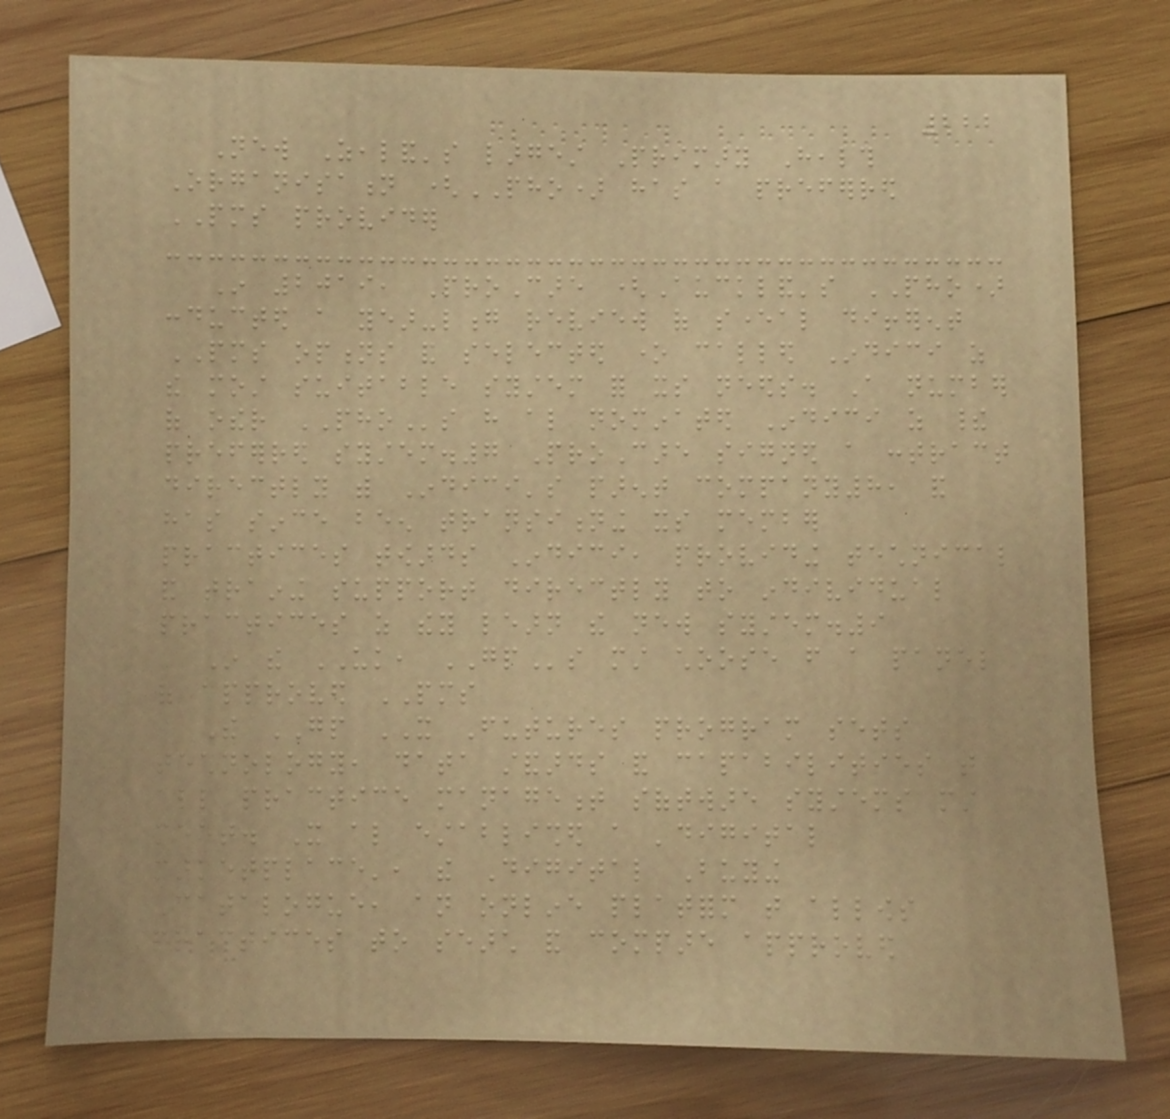222
New Zealand's largest Primary Health
Organisation (PHO) has a preferred
PMS provider
In 2019, ProCare (Auckland's PHO)
conducted a year-long review of several different
PMS options and selected one called Indici as
the most suitable system for its needs. A number
of other PHOs have also nominated Indici as their
preferred system.7 ProCare signed a contract
directly with Indici's parent company8, and
has since been transitioning its member
practices towards Indici, providing technical
and training support directly to individual
practices as they learn the new system.9
In the UK, GPs must choose from a panel
of approved PMS
The GP IT Futures program sets
technology, data standards and capabilities that
all practice management software systems must
meet. It also established a 'digital
marketplace', the Digital Buying
Catalogue, an online platform that allows
practices to search and compare approved
